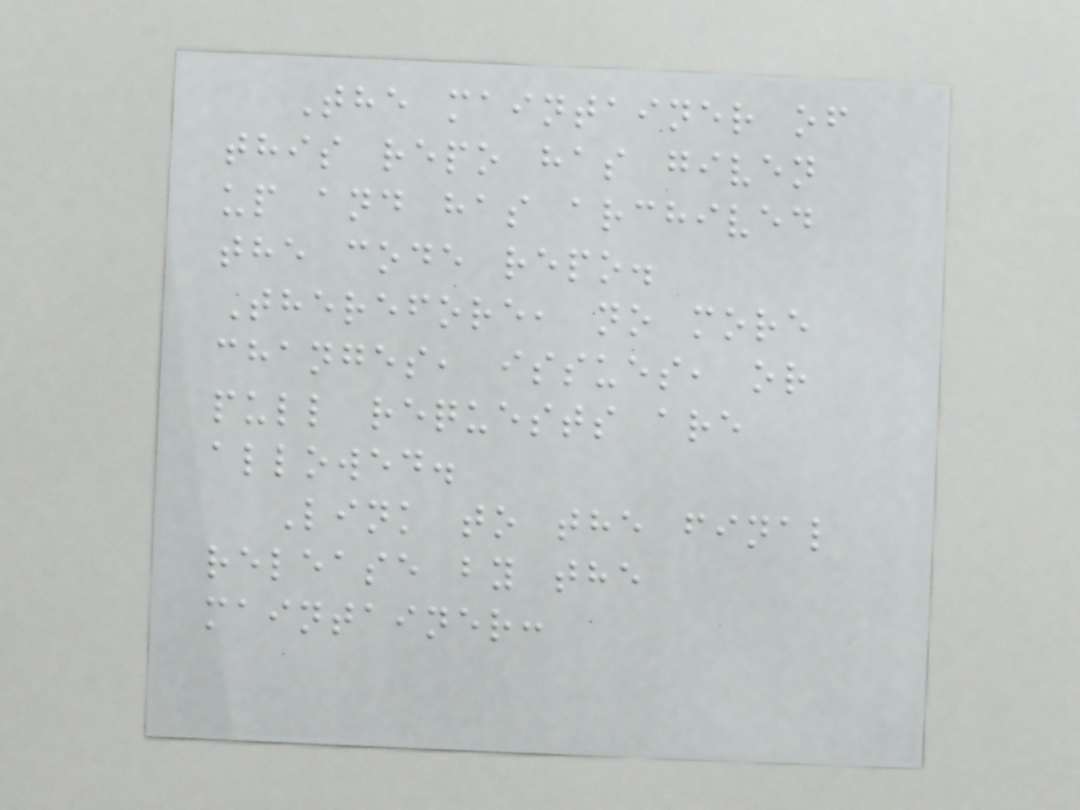The maintainer of
this repo has given
up and has archived
the code repo.
Therefore, no more
changes, issues, or
pull requests are
allowed.
Link to the final
release by the
maintainer:
